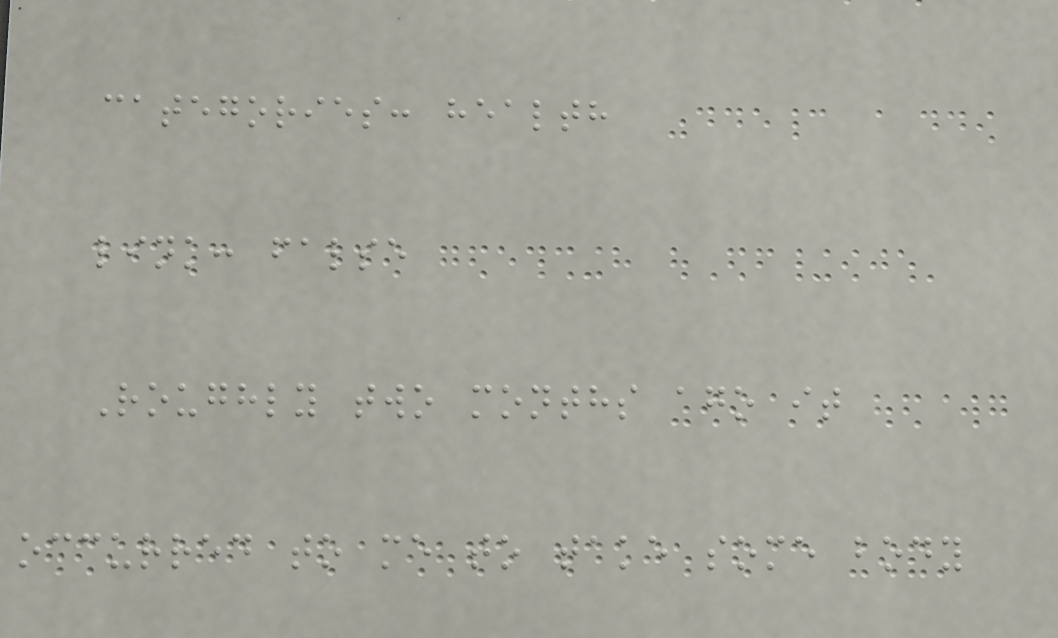categories: health
link: false
Roughly two months ago it
occurred to me to take some body
